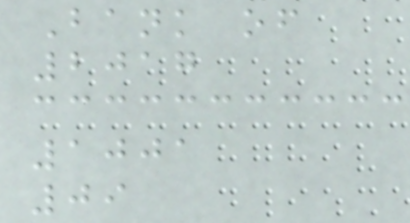Bank of
2017
1001
09
